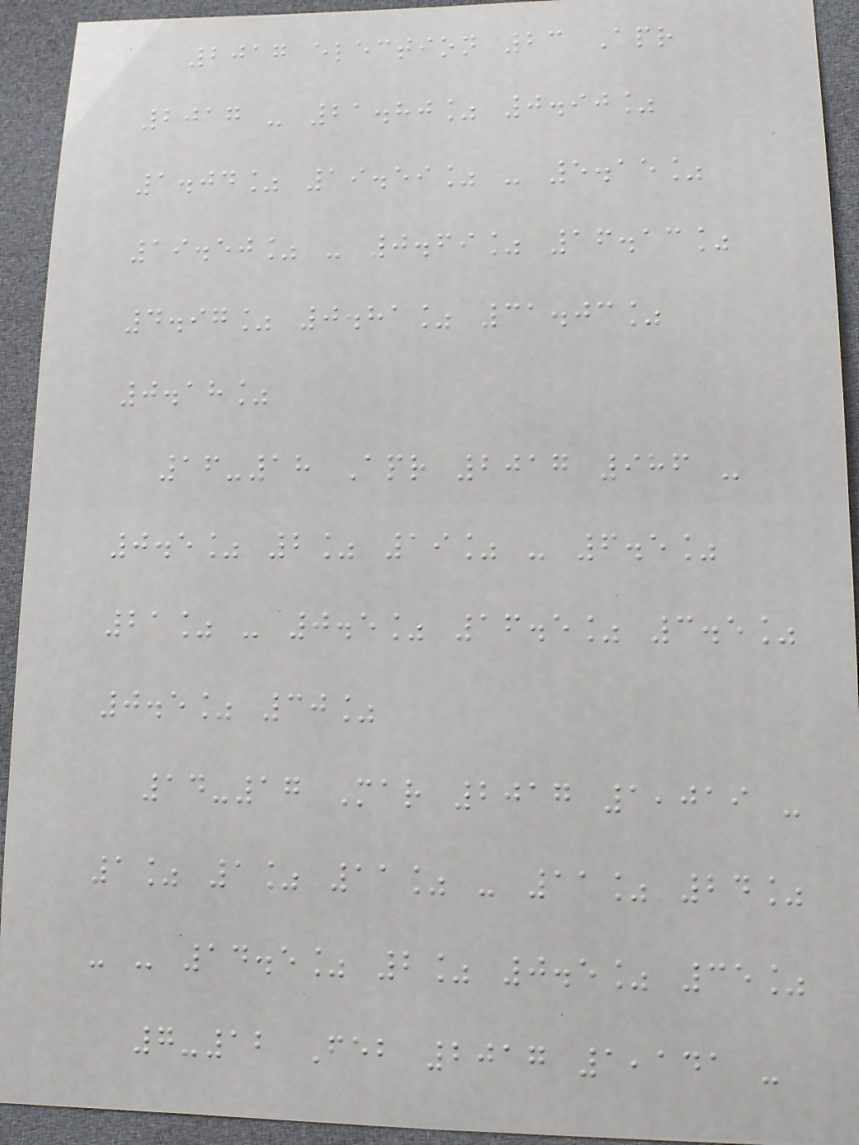2017 election 23 Apr
2017 - 21.80% 0.90%
1.04% 19.59% - 5.15%
19.50% - 0.69% 16.13%
4.97% 0.81% 31.03%
0.18%
16-18 Apr 2017 986 -
0.5% 2% 19% - 6.5%
21% - 0.5% 16.5% 3.5%
0.5% 30%
14-17 Mar 2017 1,019 -
1% 1% 11% - 11% 24%
- - 14.5% 2% 0.5% 35%
7-12 Feb 2017 1,141 -
